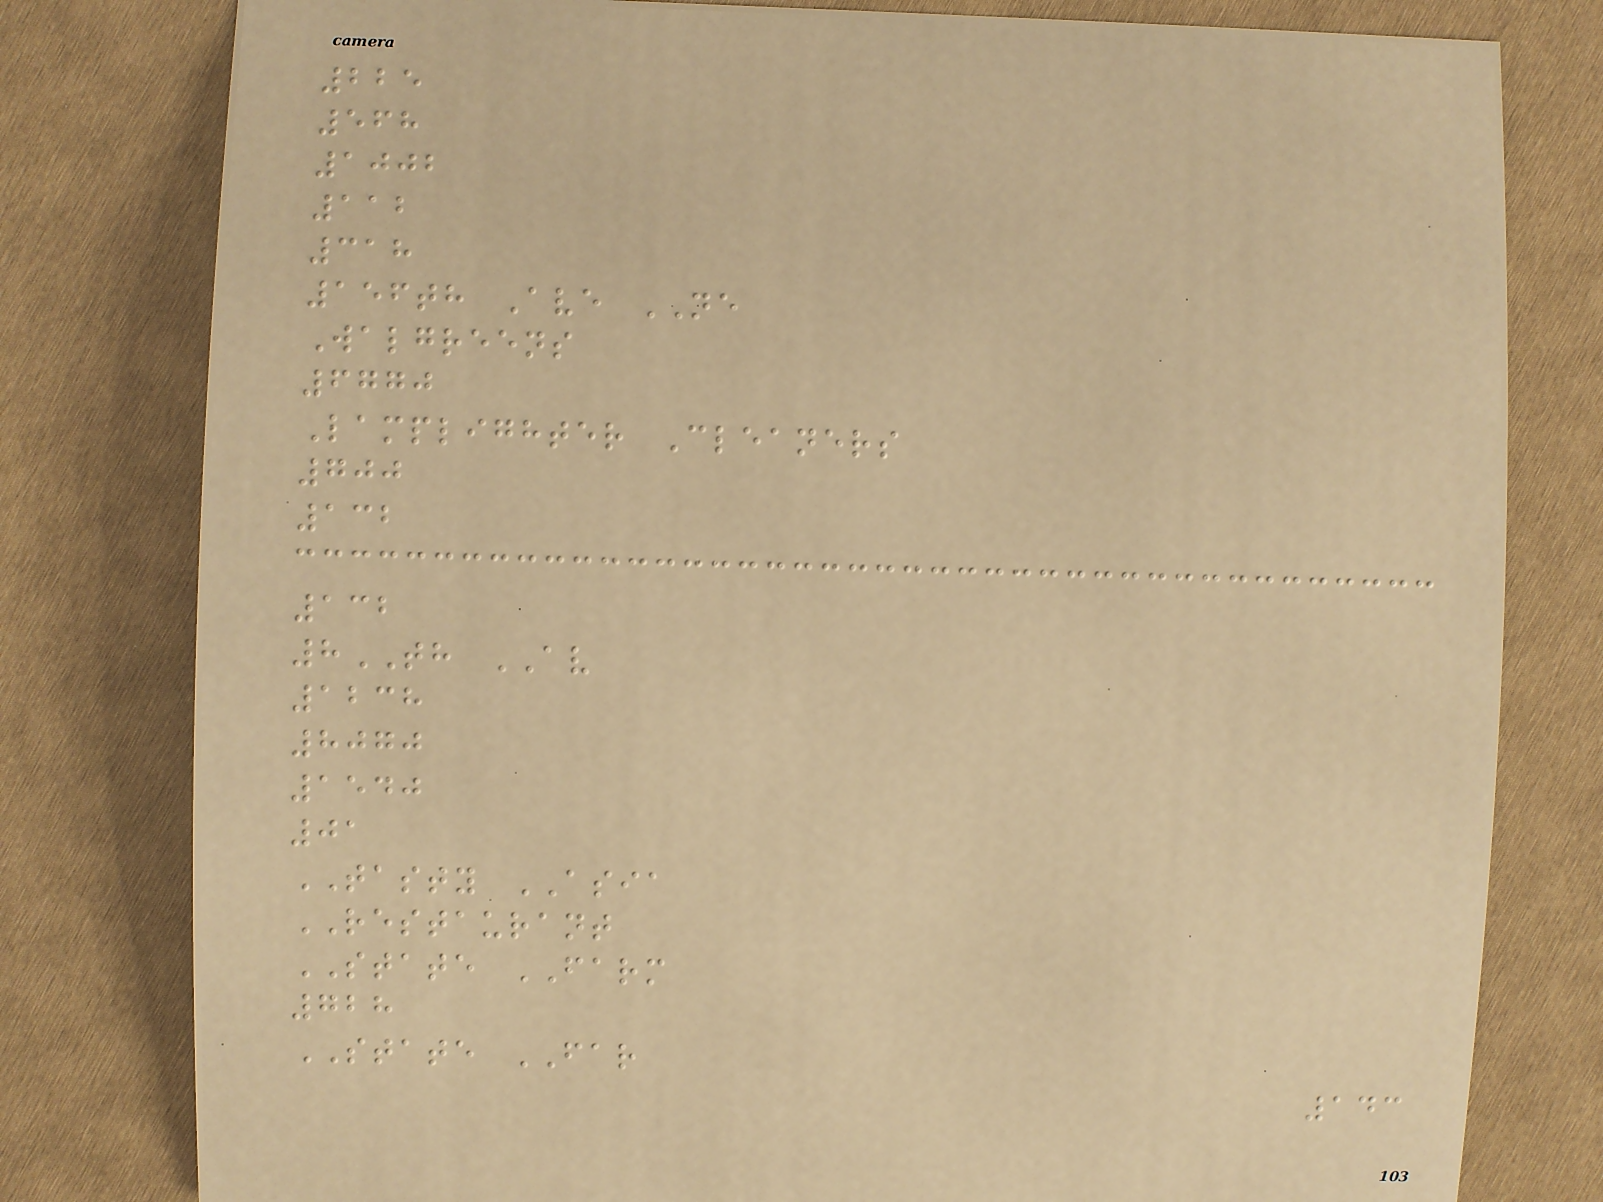225
568
1002
112
318
156th Ave NE
Walgreens
6770
Lamplighter Cleaners
700
132
132
8TH AV
1238
8070
1540
01
TASTY ASIA
RESTAURANT
STATE FARM
728
STATE FAR
143
